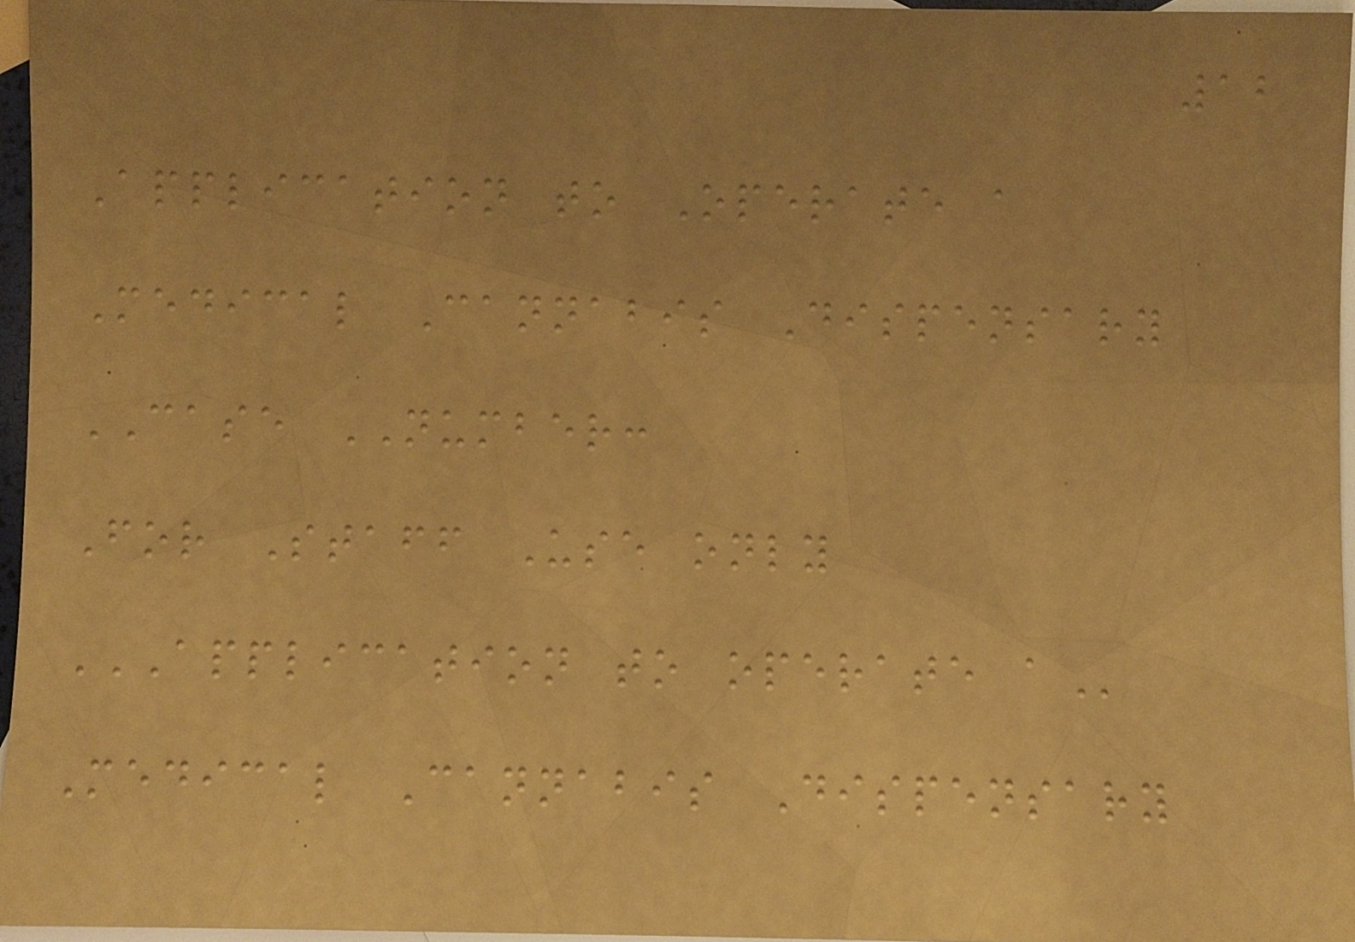12
Application to Operate a
Medical Cannabis Dispensary
CASE NUMBER:
For Staff Use only
APPLICATION TO OPERATE A
Medical Cannabis Dispensary
